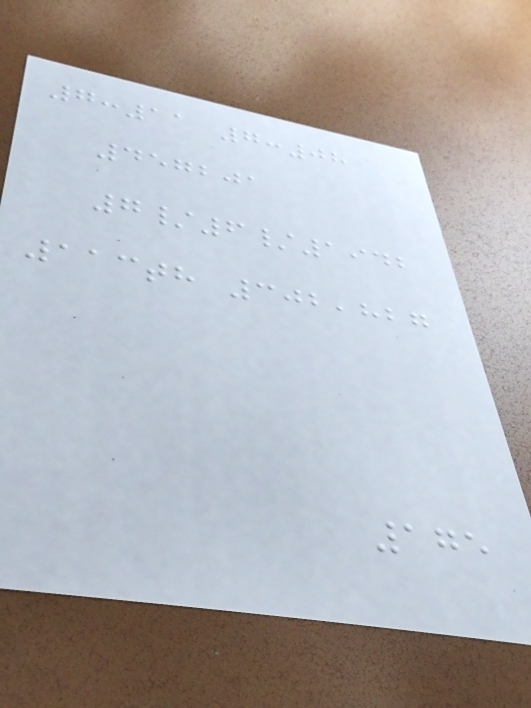7:11 7:08
457201
7/6/1942
113th 302,827
175
